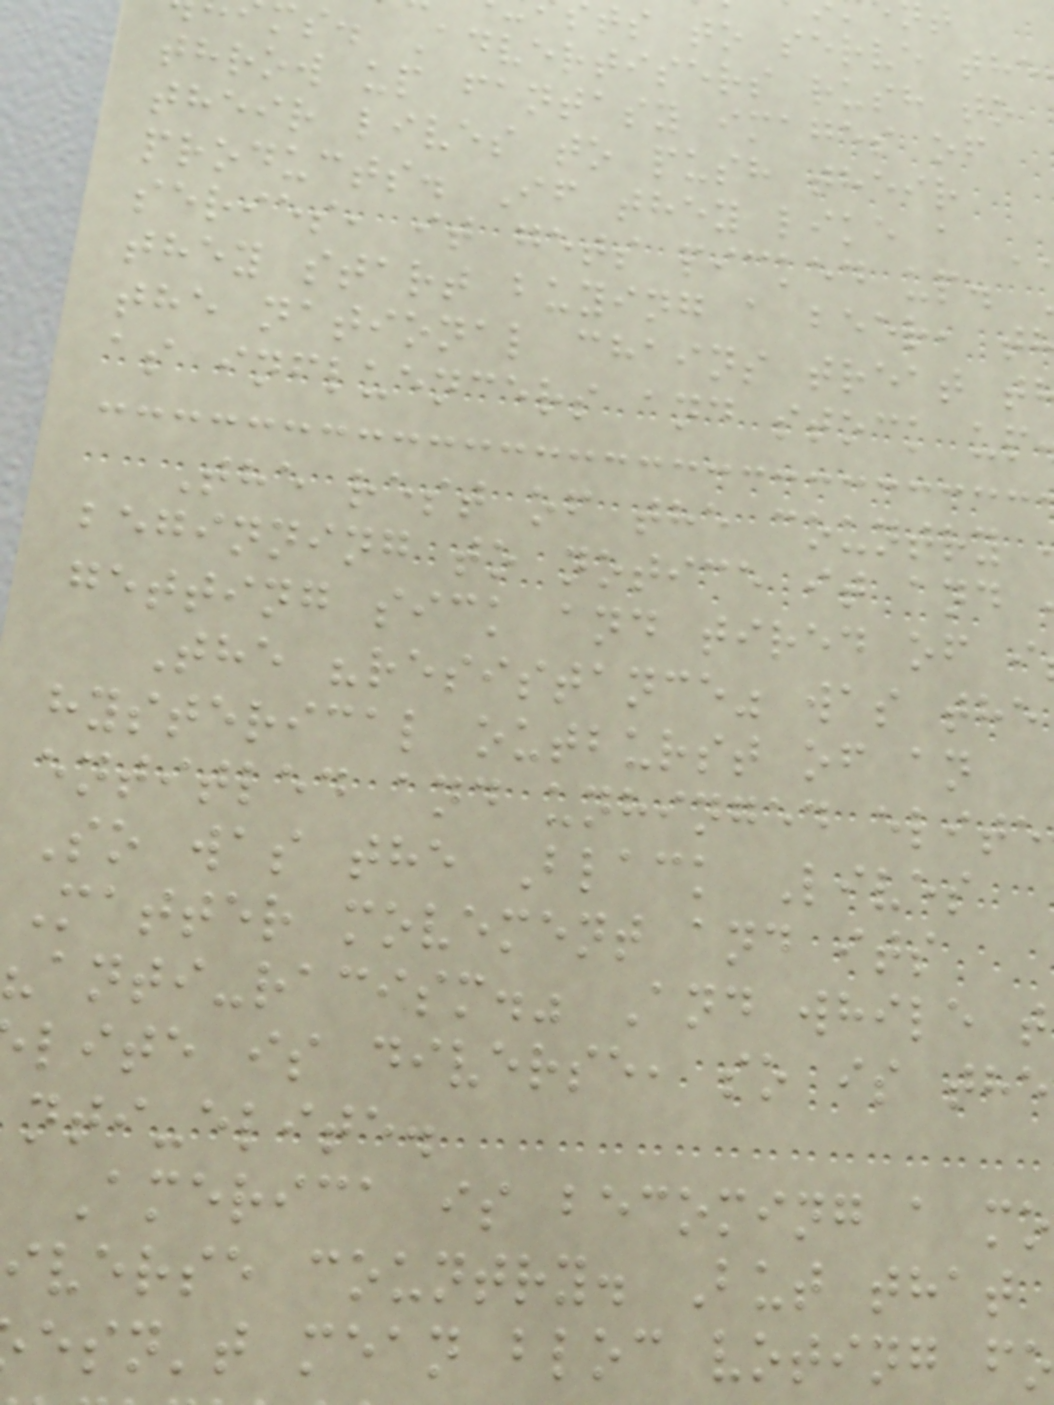ts to serve the
s. Advertisers rush to
throw up fantasy images of
their lives to push their
products. If they like a
series, it gets picked up.
they start buying a beer, t
the national chains treat t
as influencers and stock up
The rest of the country
beginning to notice it and
getting sick and tired of i
The "resistance" was the
hysterical outburst of an
entitled and unhinged elite
So was the Black Lives
Matter movement and its
"anti-racism." And while t
lite is diverse, so is the
nti-elite.
America is becoming a mo
iverse country. But that
esn't mean bloc voting fo
